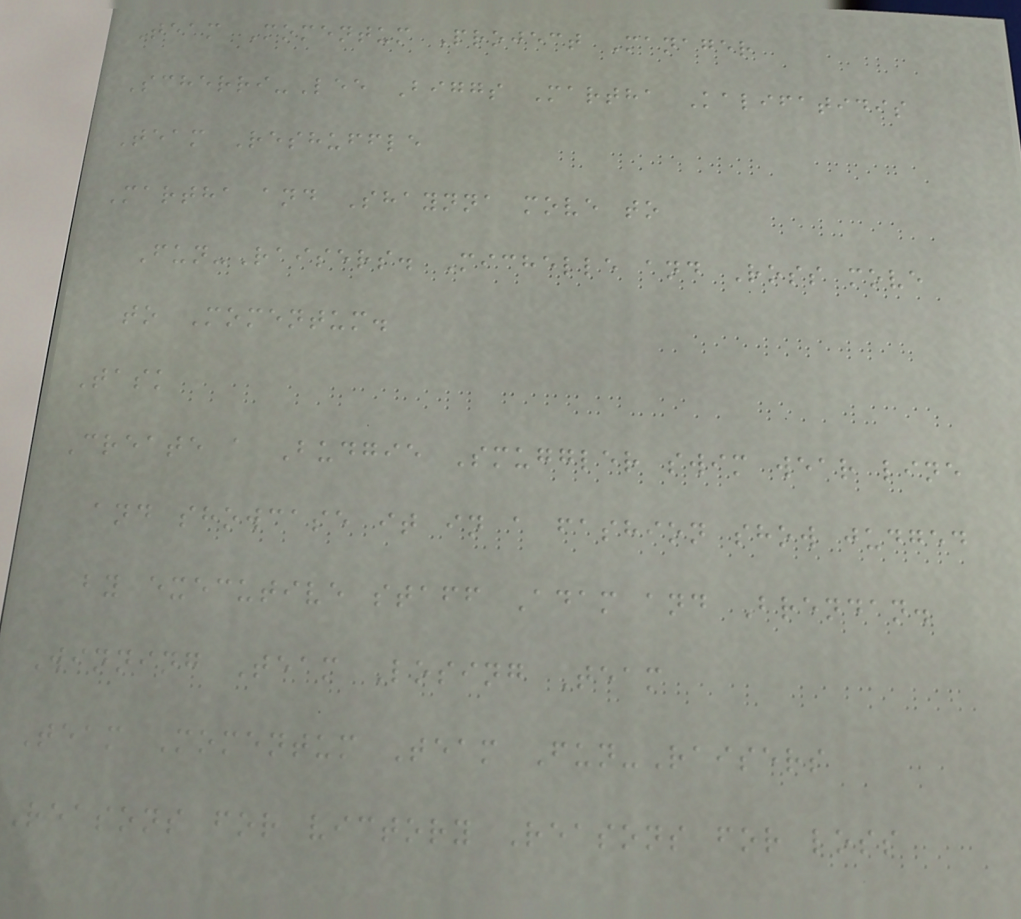Team Momentum Project Manager
Scherri-Lee Biggs Martha Kalifatidis
Team Reshuffle
Martha and Shaynna move to
Fun-Raisers. Michelle and Ross move
to Momentum.
Task
Create a Budgie Smuggler swim wear line
and showcase it in a fashion show judged
by executive staff Adam and Brendan.
Winning Team Losing Team
Team Momentum Team Fun-Raisers
Reasons for victory Reasons for loss
